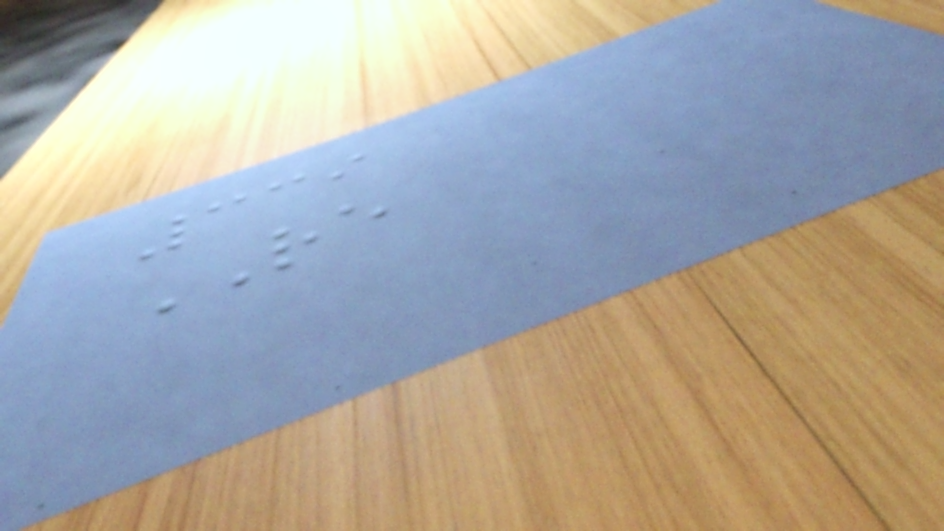339
RE
